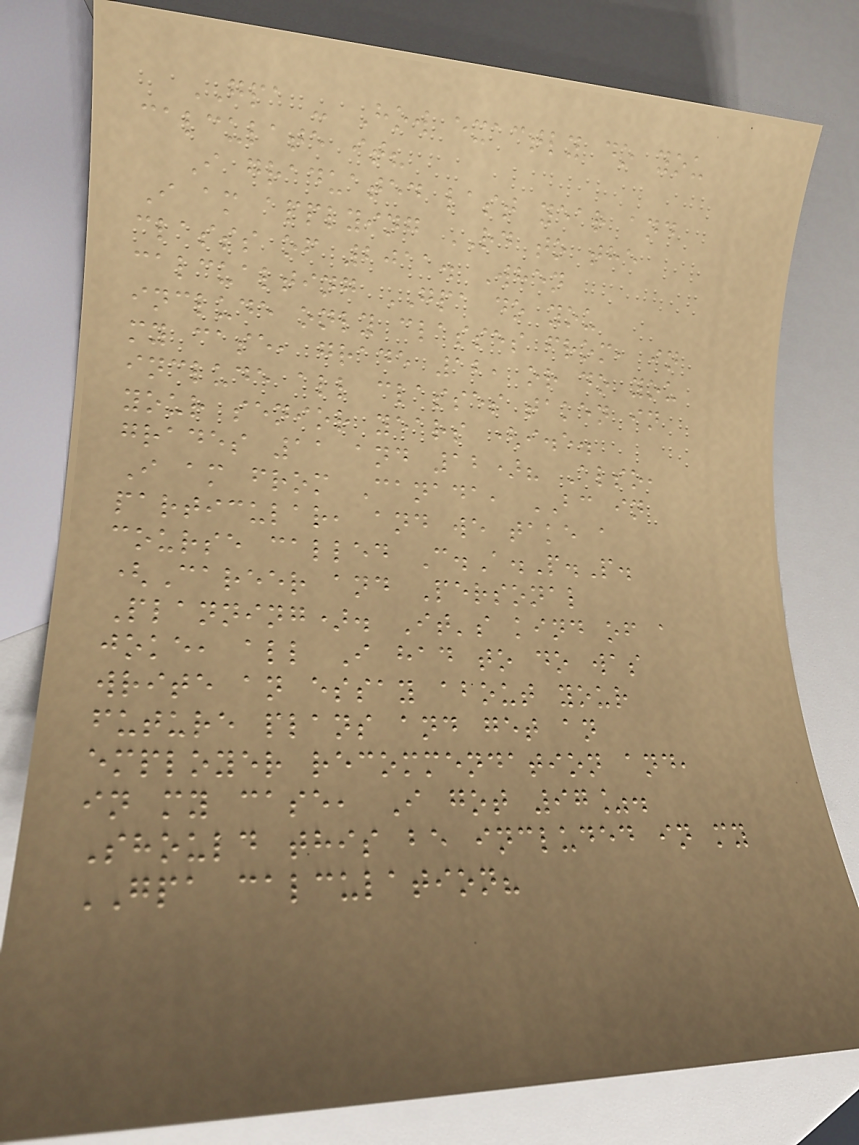GPA - How exactly do you
calculate it?
I graduated last year and
I am applying RD to the
classs of 2011. When
calcualting GPA do you
include only classes from, in
my case, grade 12, or do you
include all classes taken in
your senior years (i.e.
grades 11 and 12)? Also,
I am from Canada, BC in
particular, and we take a
course called C.A.P.P.
(Career and Personal
Planning). It's kind of a
joke, all I had to do was
write an essay about your
future plans and get an
employer recommendation and,
in my case, I got 97%.
Should this be included in my
GPA calculation?
